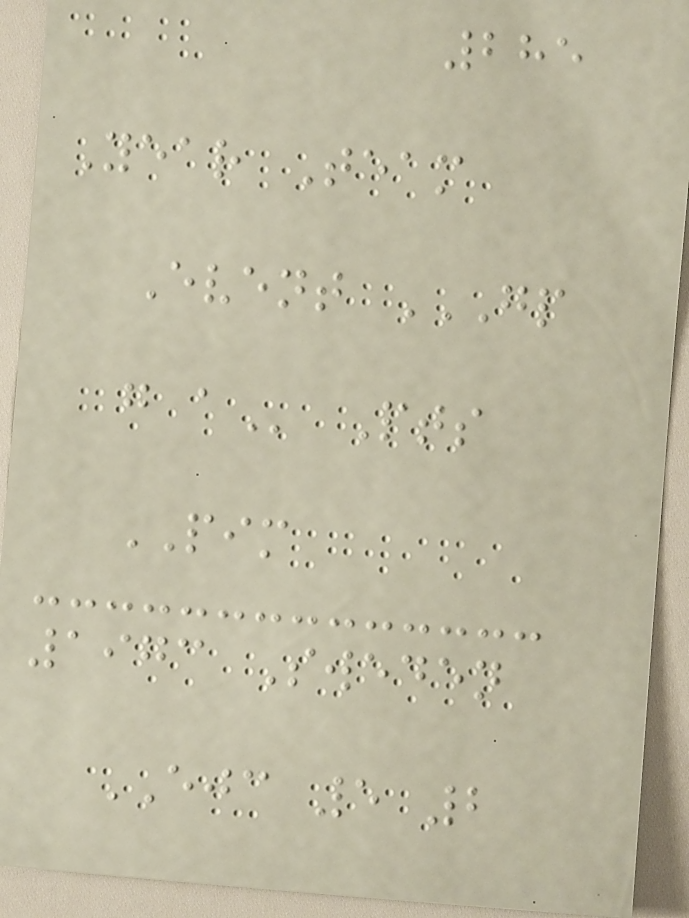285
Year Team
Event GP
G A Pts
PIM
1973 Sweden
EJC 5 2
